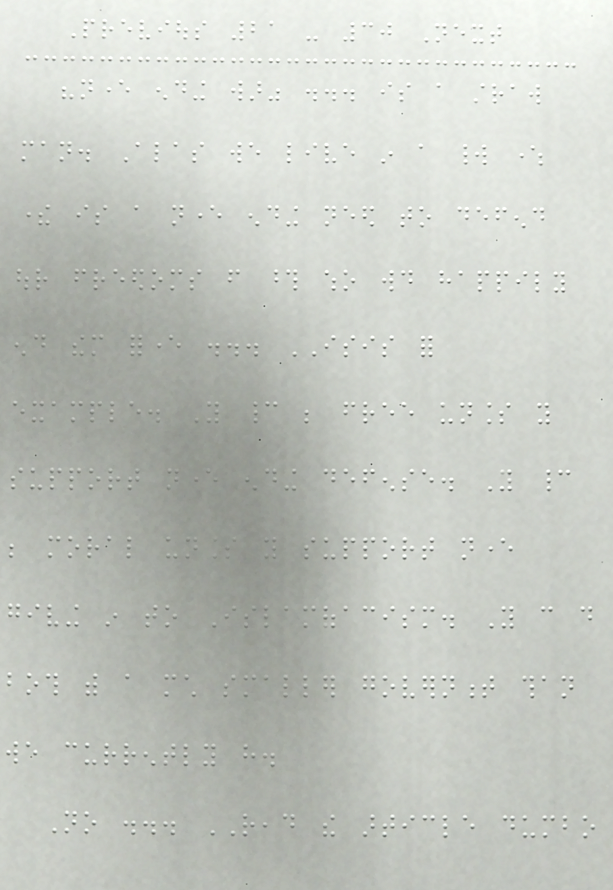Previous 21 - 30 Next
"never ending war" ... is a straw
man. Alas we live in a world where
there is a never ending need to defend
our freedoms from those who would happily
end them forever ... ISIS for
example. You cannot be free unless you
support never ending defense. You cannot
be moral unless you support never
giving in to Islamofacism. You can do
both with a much smaller government than
we currently have.
No ... READ the article dumbo
